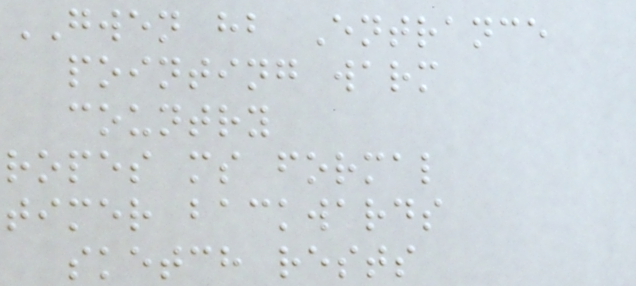GWEN hb Entrance
pointing warm
country
ropes ms formal
timer backwards
sketch rests
